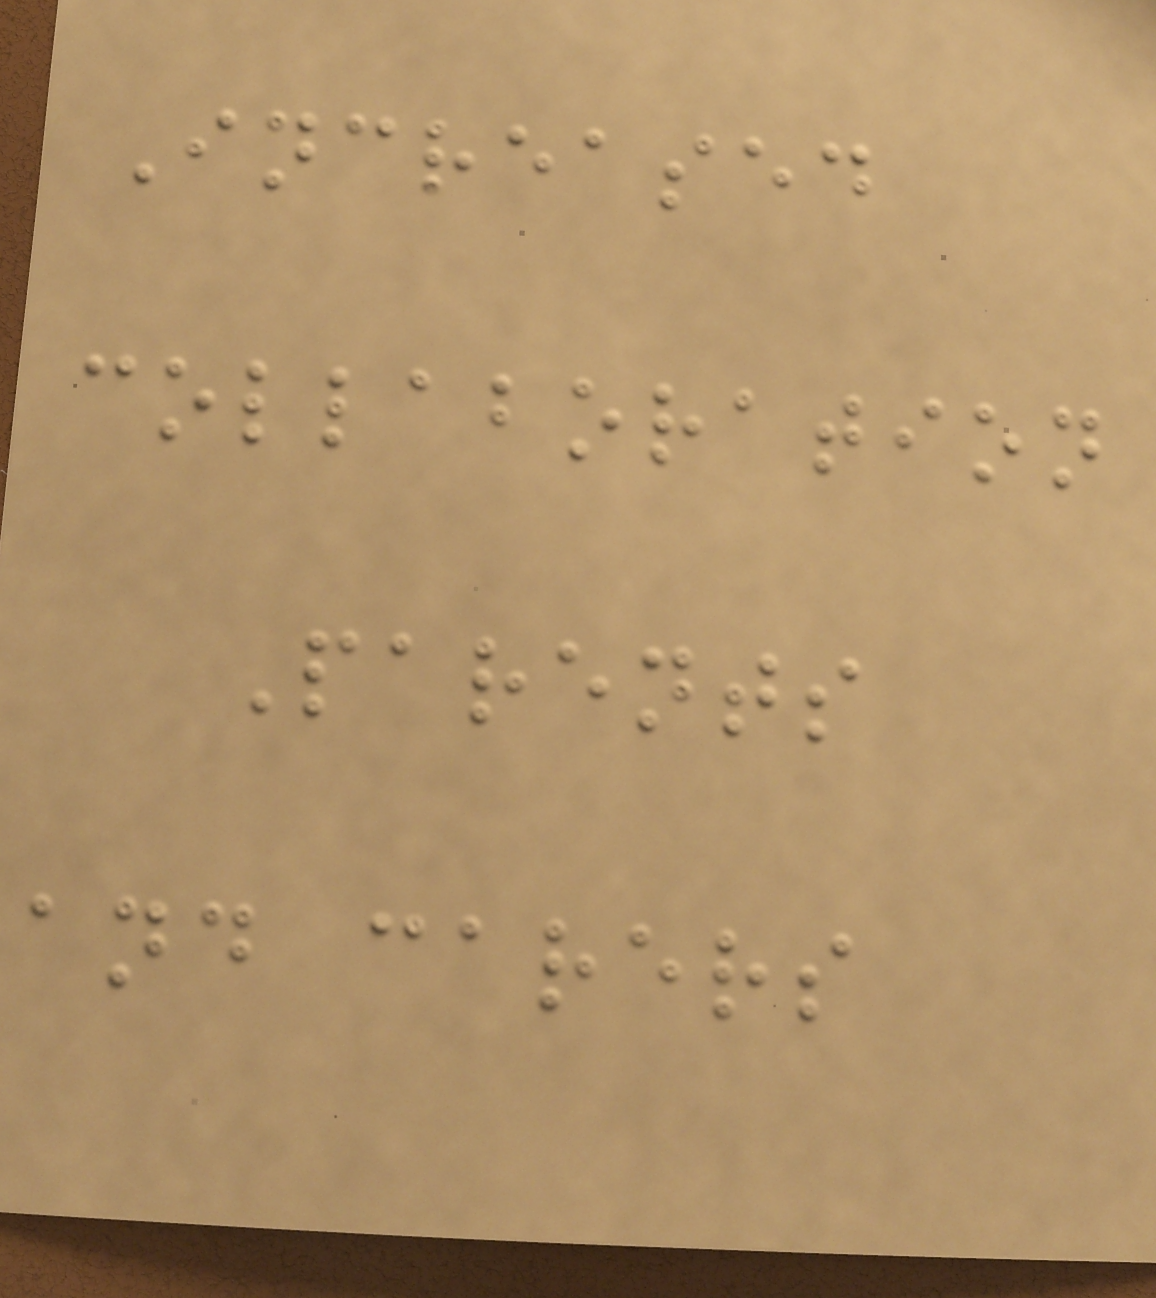Increased
collaboration
Parents
and carers
